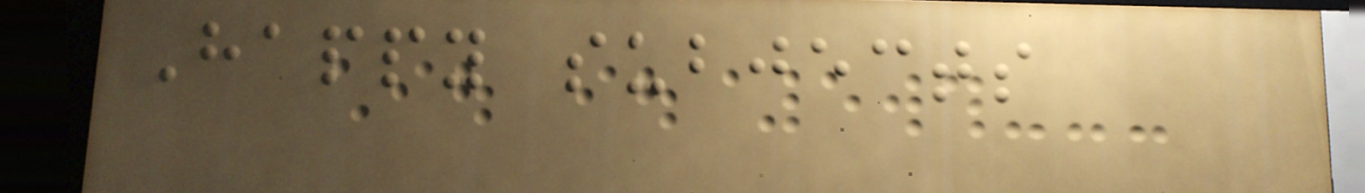Happy subjects
